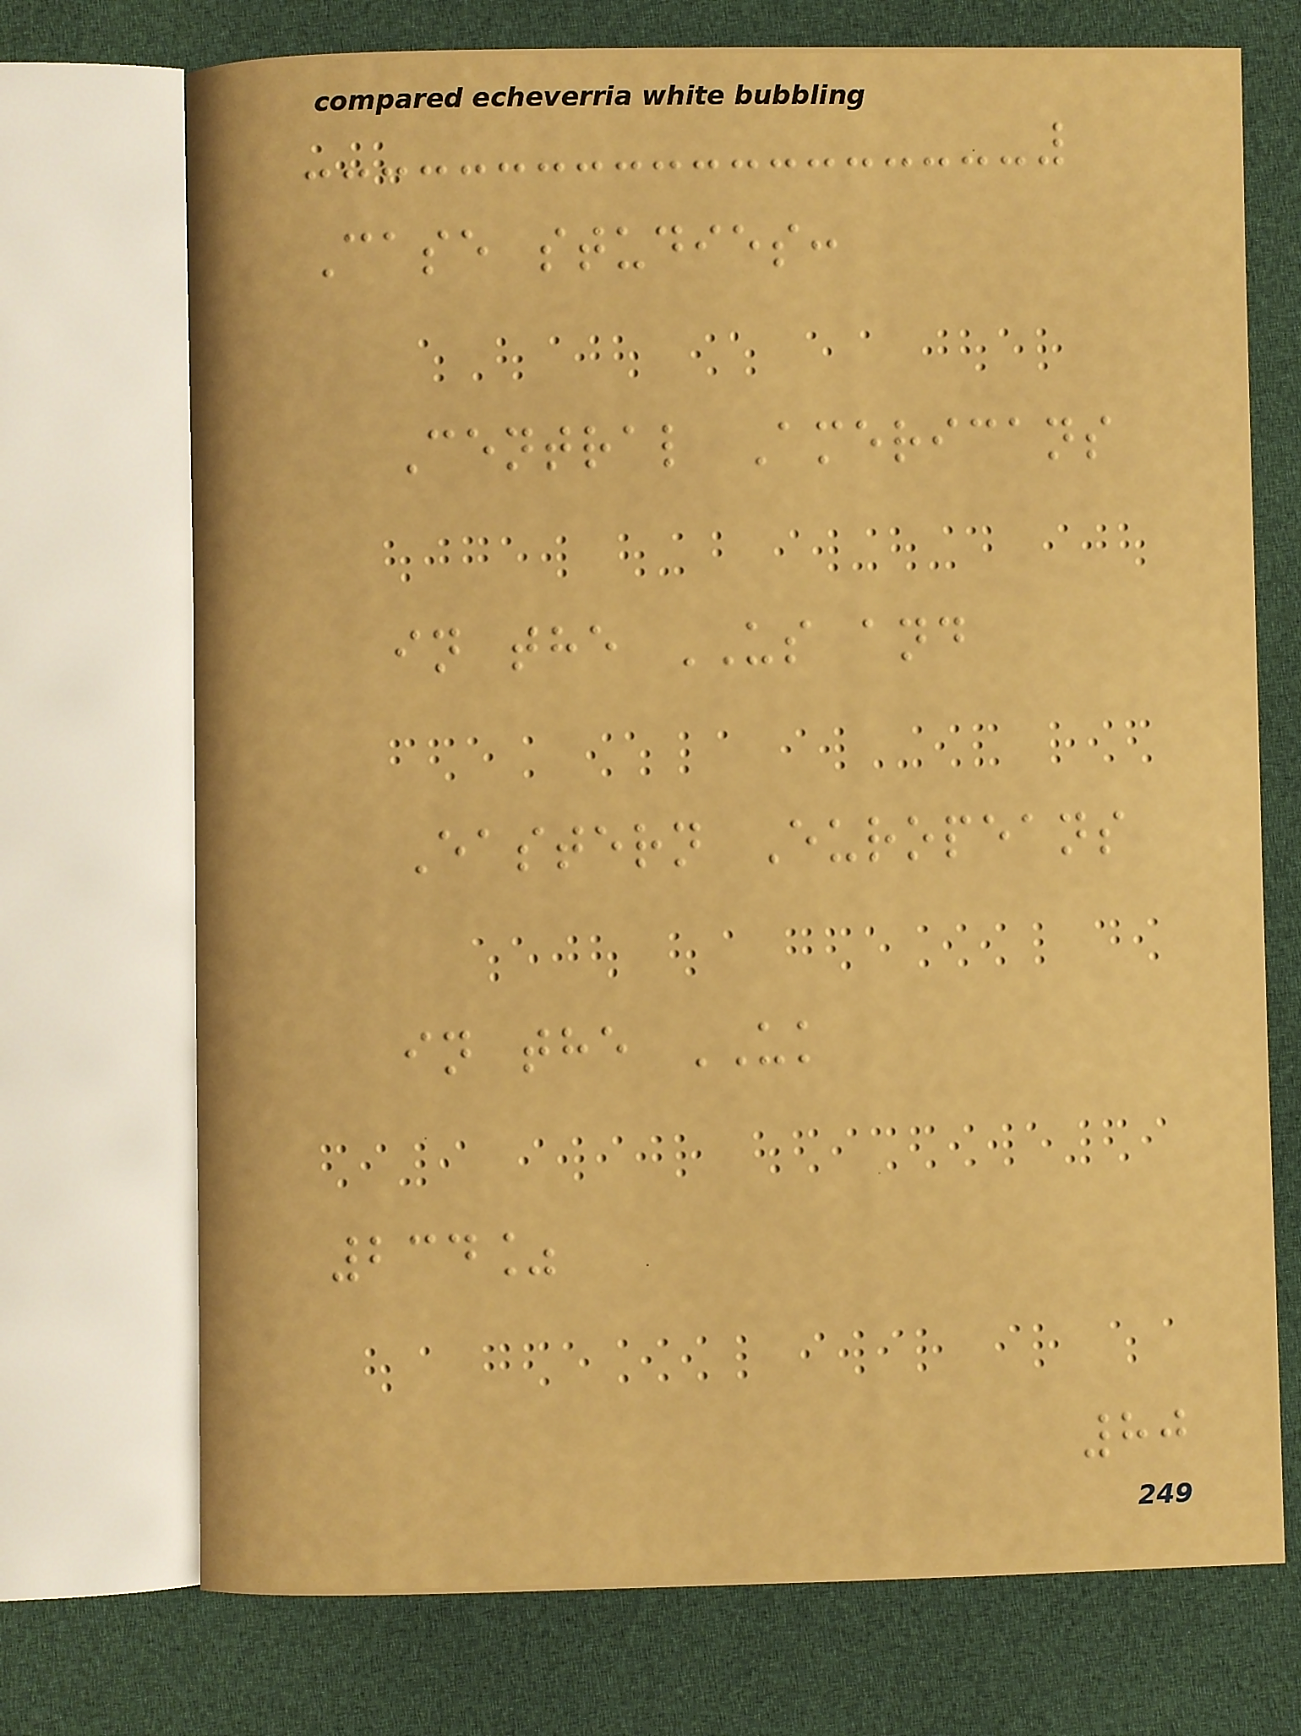Case studies:
Central Americans
in the US and
Eastern Europeans
in the UK
234%
80
